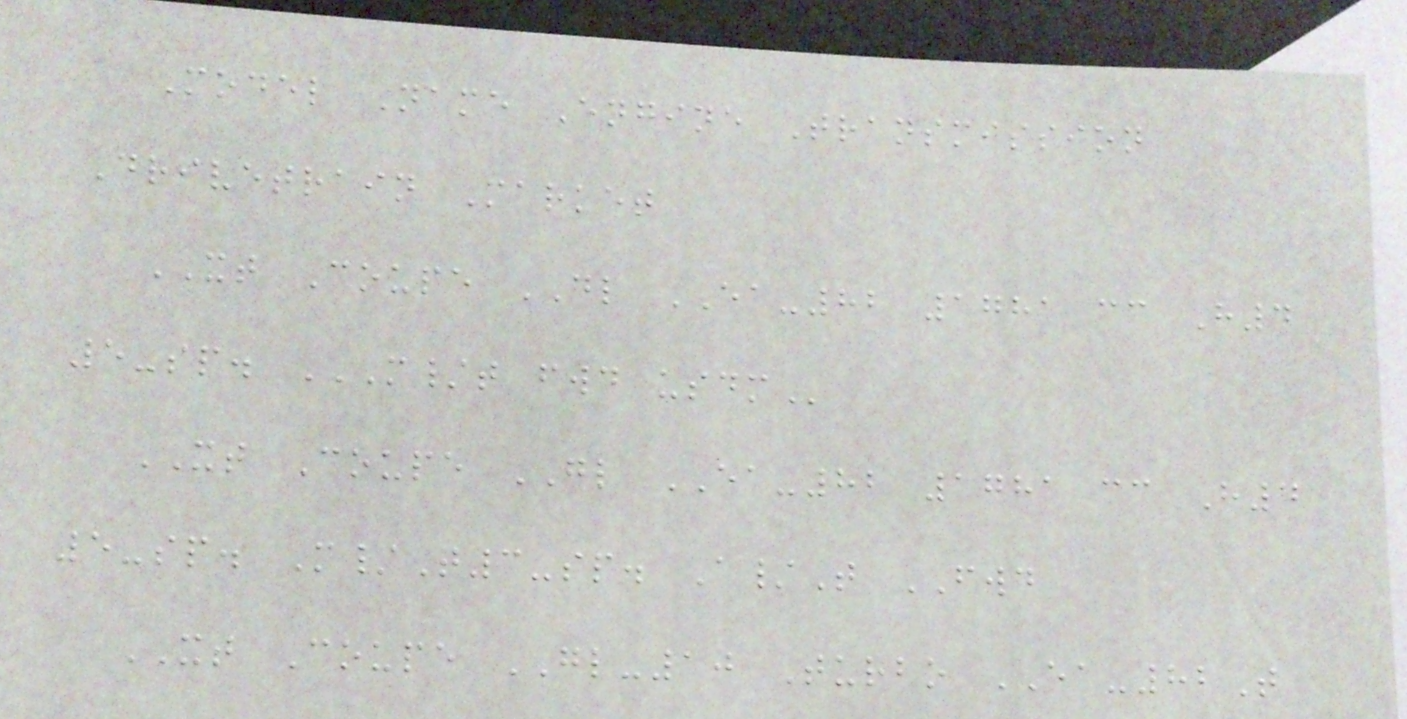Model Name Engine Transmission
Drivetrain Market
XT Coupe DL EA-82 1781 cc H4
5-sp. M/T FWD USDM
XT Coupe GL EA-82 1781 cc H4
5-sp. M/T3-sp. A/T FWD
XT Coupe GL-10 Turbo EA-82T
